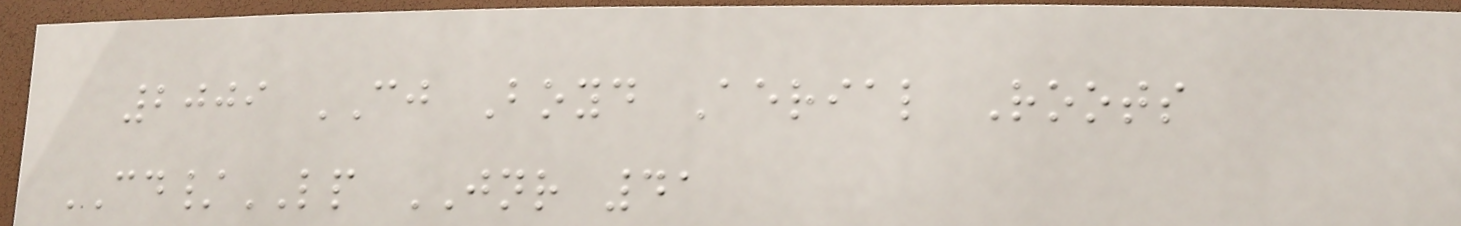2009 CJ Boyd Aerial Roots
CD/LP JNR 41
